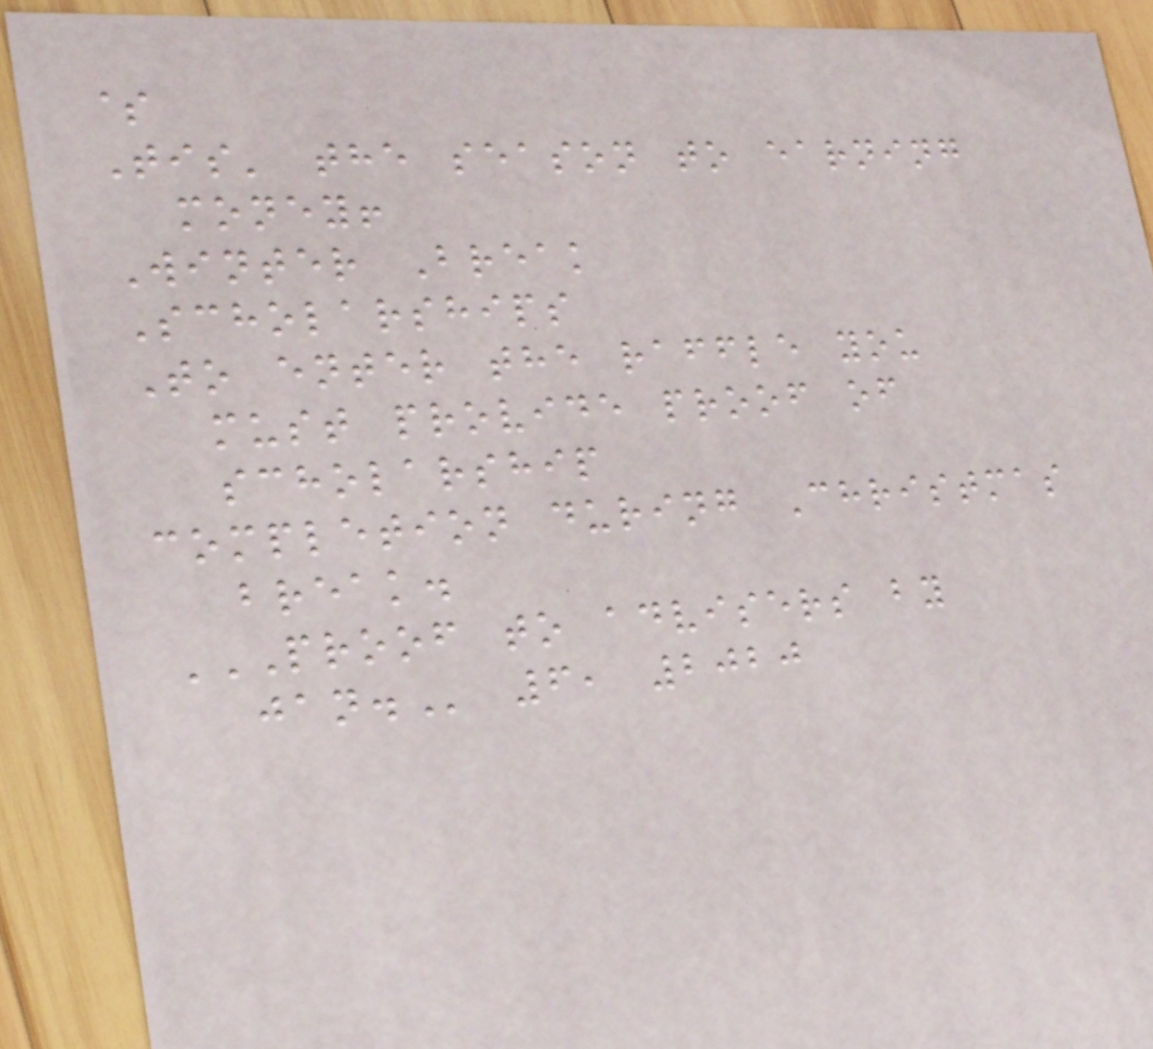$
Tis' the season to earning
money!
Winter Break
Scholarships
To enter the raffle you
must provide proof of
scholarship
completion during Christmas
break.
PROOF TO ADVISERS BY
JAN. 6, 2020
